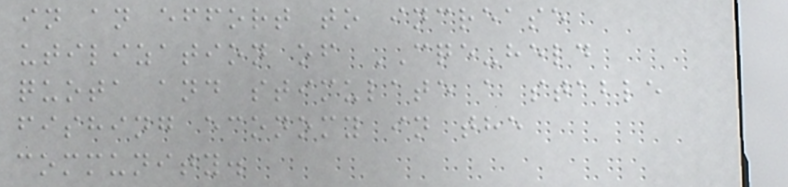in an effort to increase
utilization of CQE-held
quota and stimulate a stable
fishing economy in the
community.
